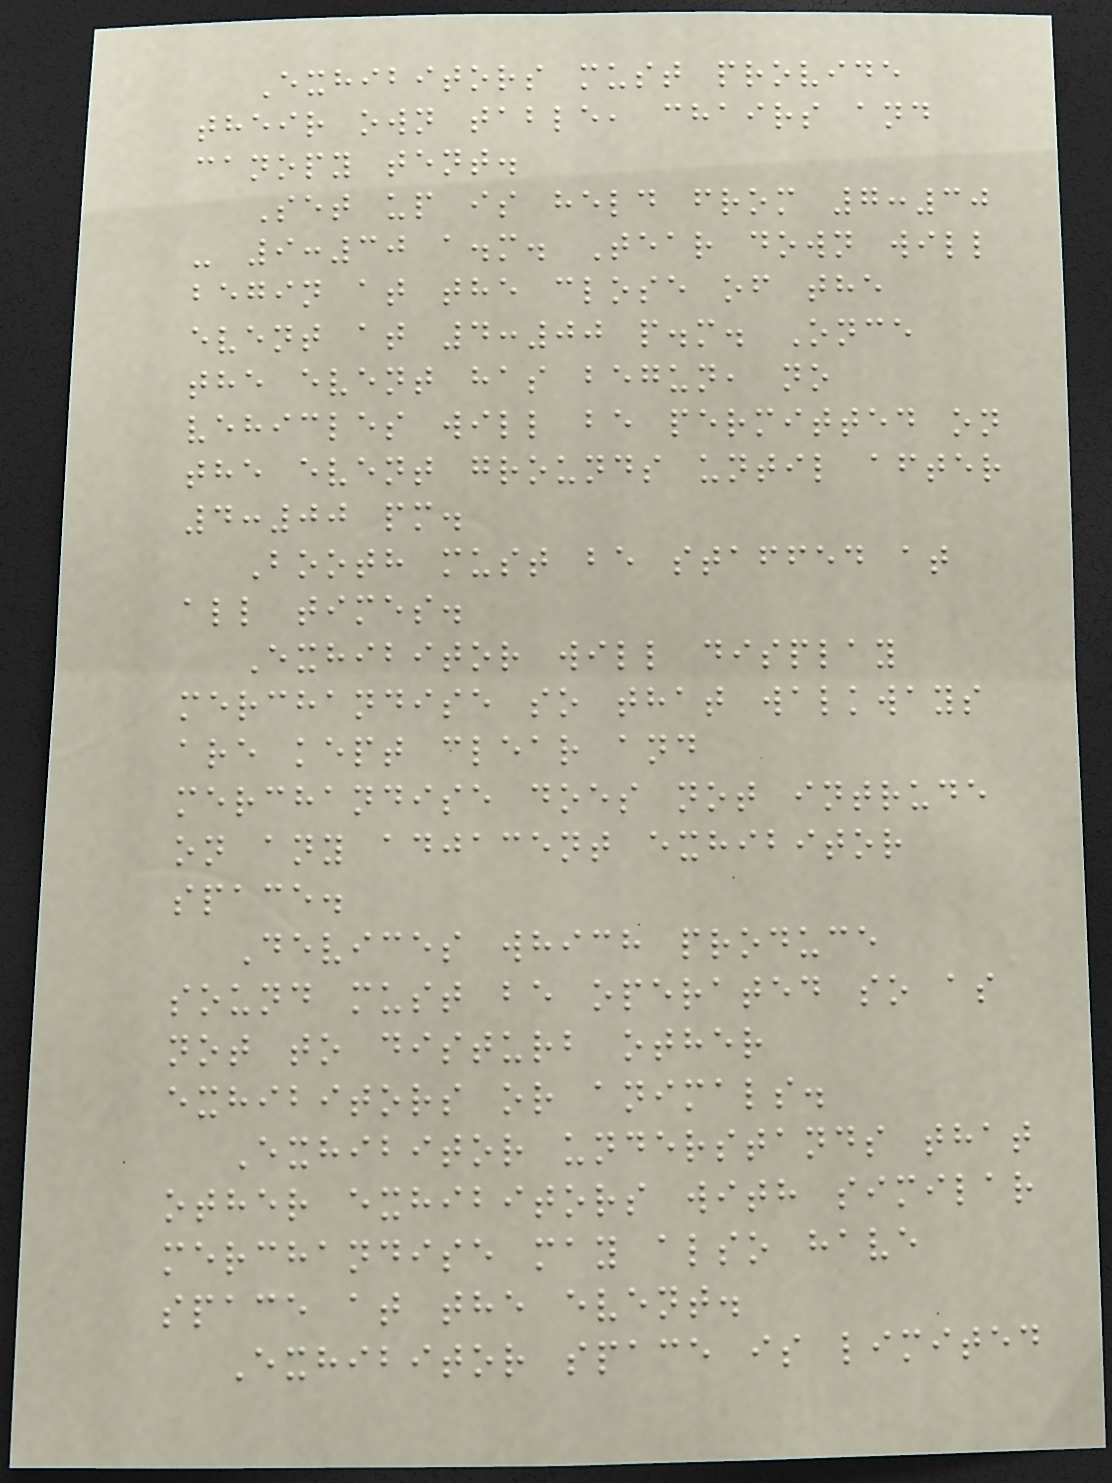Exhibitors must provide
their own table, chairs and
canopy tent.
Set up is held from 7:30
- 9:30 a.m. Tear down will
begin at the close of the
event at 4:00 p.m. Once
the event has begun, no
vehicles will be permitted on
the event grounds until after
4:00 pm.
Booth must be staffed at
all times.
Exhibitor will display
merchandise so that walkways
are kept clear and
merchandise does not intrude
on any adjacent exhibitor
space.
Devices which produce
sound must be operated so as
not to disturb other
exhibitors or animals.
Exhibitor understands that
other exhibitors with similar
merchandise may also have
space at the event.
Exhibitor space is limited
